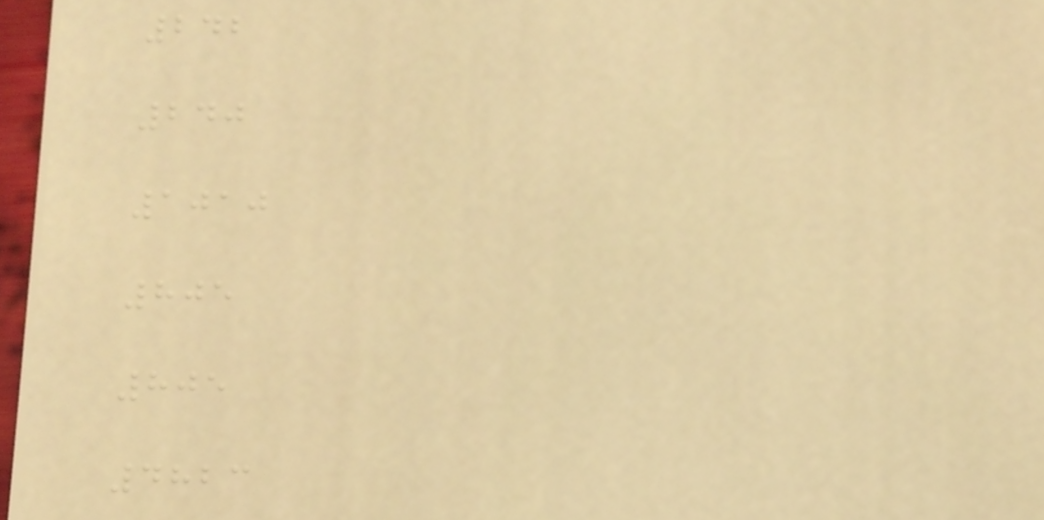242
240
1010
805
805
4823
